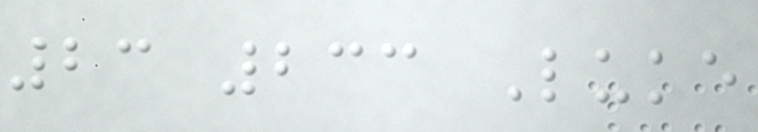23 233 Luke
